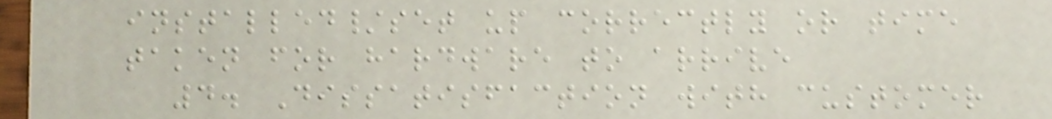installed/set up correctly or time
taken for hardware to arrive
4. Dissatisfaction with customer
